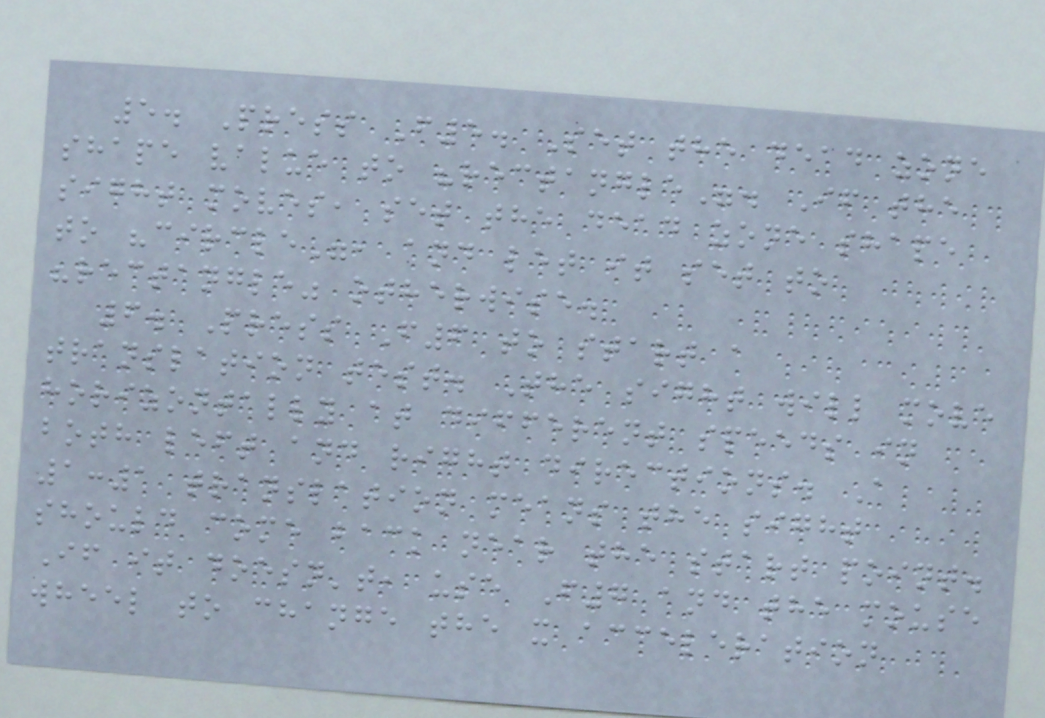5. Press F5. Set the dead zone
shape value to "rectangle". If the
sight moves, set the dead zone shape
to "circle", and let it set to
"rectangle" otherwise.
6. Press F6 to start a
translation test. The sight will move
horizontally at different speeds in
both left and right directions. A
1:1 translation means the sight
should come back near the start point.
If it doesn't, use F7 and the mouse
wheel to change the x acceleration
